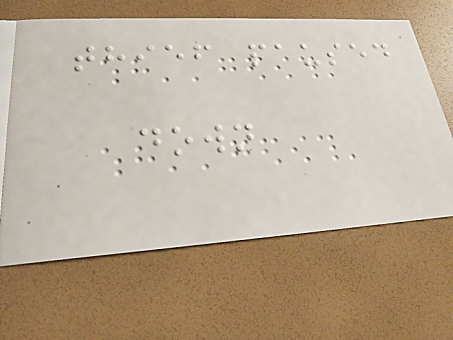thief paused
down
